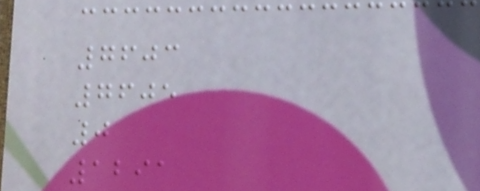7603
7605
0
1291
